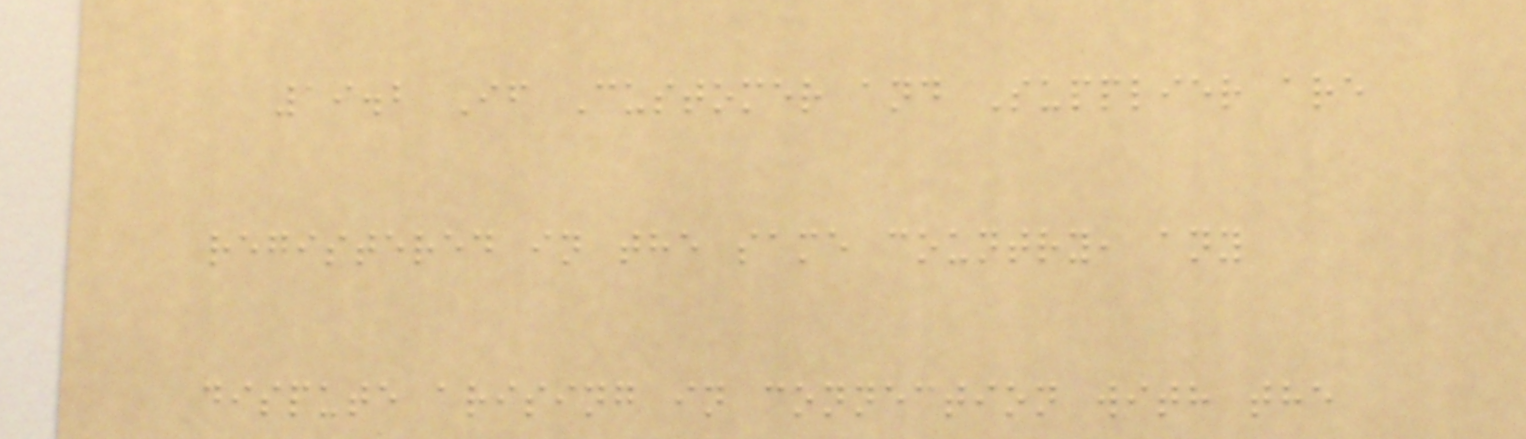19.2 If Customer and Supplier are
registered in the same country, any
dispute arising in connection with the
